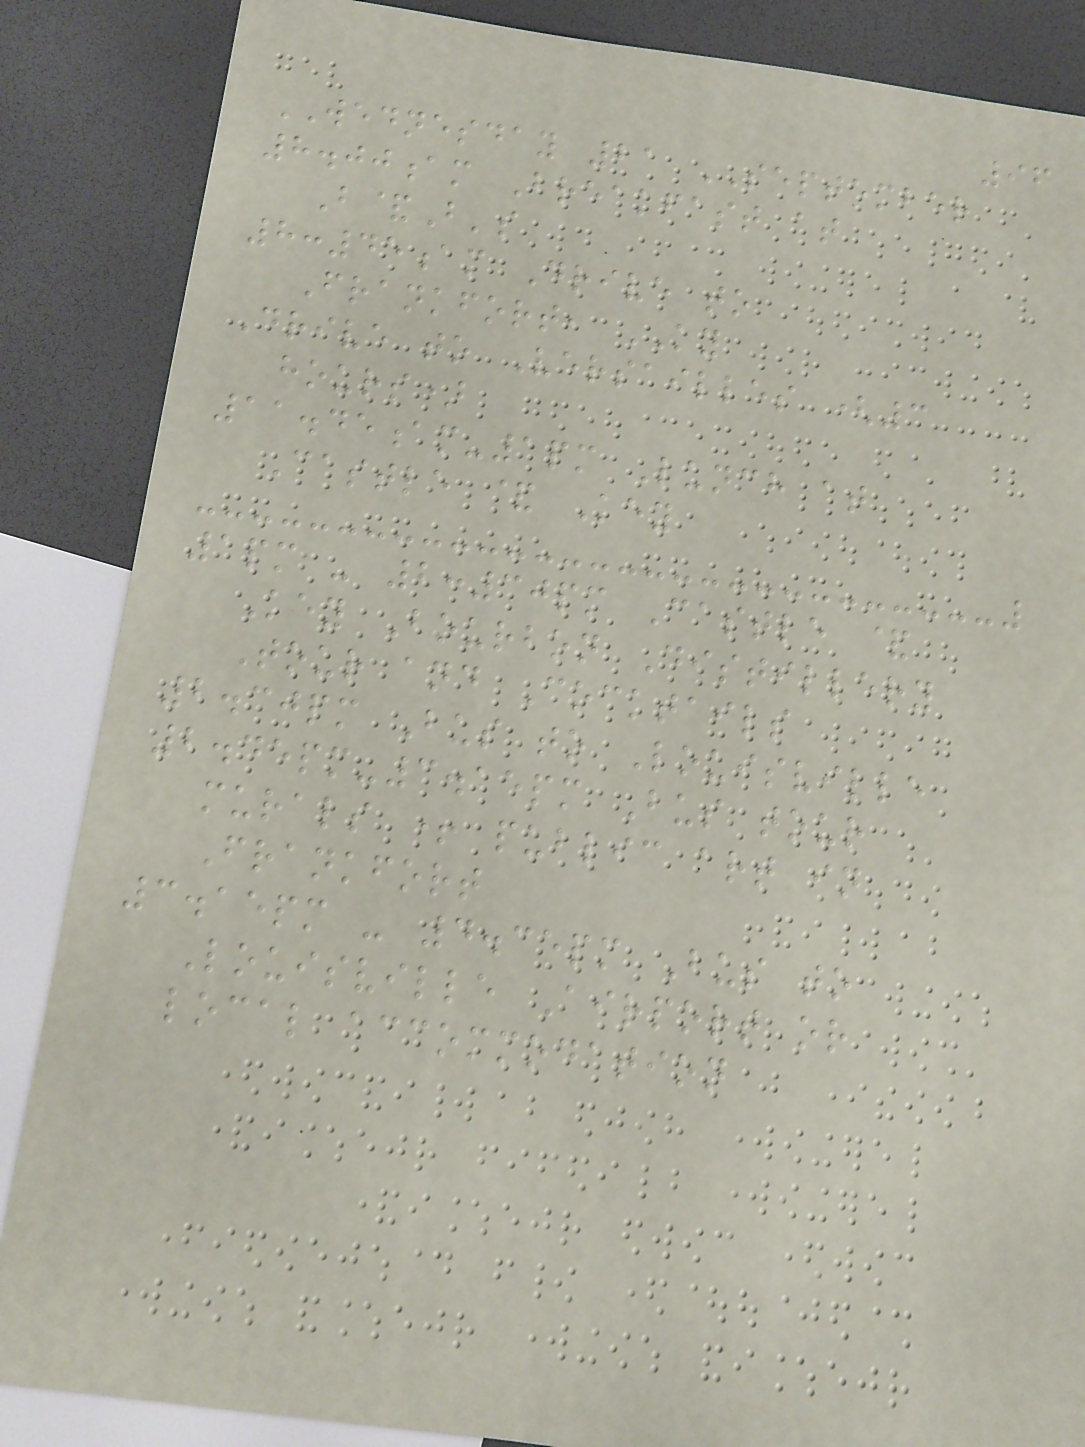96
WEDNESDAY 21 SEPTEMBER
8.00am Breakfast at
B&B's
8:45am Drive to
Frankfort, KY
Drive to Versailles (3
hours)
11.45am-1pm Lunch at
Castle & Key
1pm - 2:30pm Castle &
Key Bourbon Distillery
Tour and Cocktails
2.30pm Bus to Louisville
2.45pm-3.15pm Bus tour
murals + public art in
Frankfort
3.15pm - 4.35pm Bus to
Louisville Airport or
local accommodation
